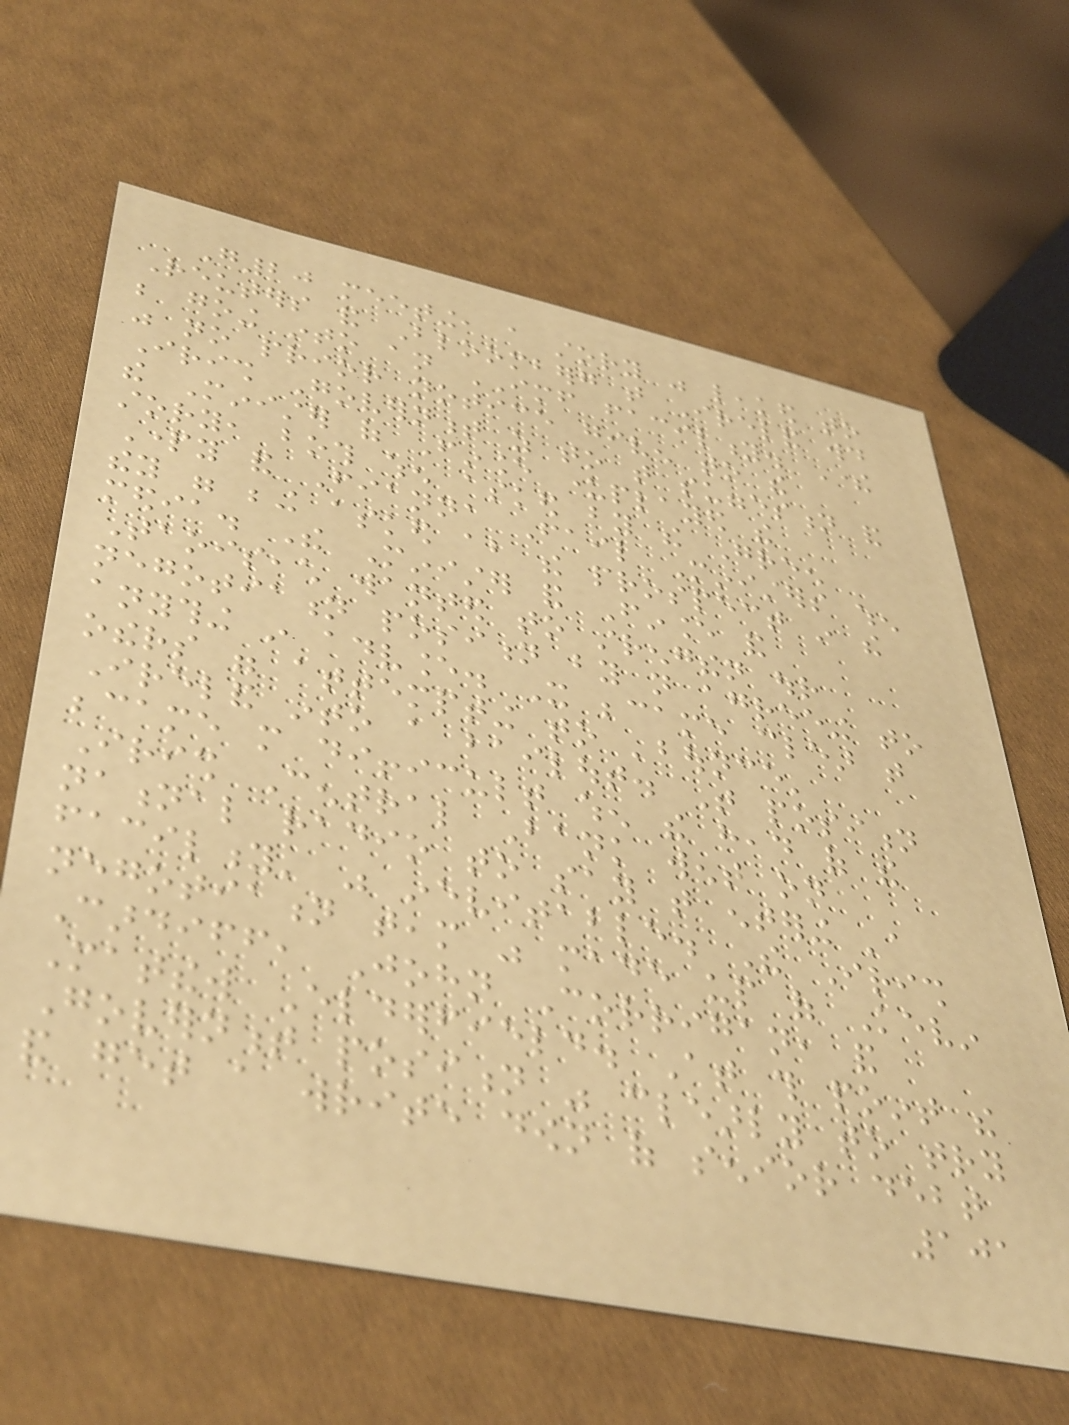G20 meeting, a story was leaked to
Reuters and Bloomberg that Ireland would
be going into an IMF facility. There
was no prior notice given to the
Irish Government as to that suggestion and
the Minister of Finance underplayed the
story, both when asked by the Green
Party and Fianna Fail Ministers when
they were being asked about the prospect in the
media. The Minister and Finance and
Taoiseach wanted to strengthen our
negotiation position by not agreeing to
anything in advance. It became clear that
others were attempting to 'bounce'
Ireland into a bailout. That position
became more difficult when the head of the
Irish Central Bank went on
national radio to say that entering 'a
facility' was inevitable. The Irish
negotiation team was made up of Kevin
Cardiff, John Corrigan, and
Matthew Elderfield. At this point the
Government position was clearly to try
and get a write down of senior debt
101
